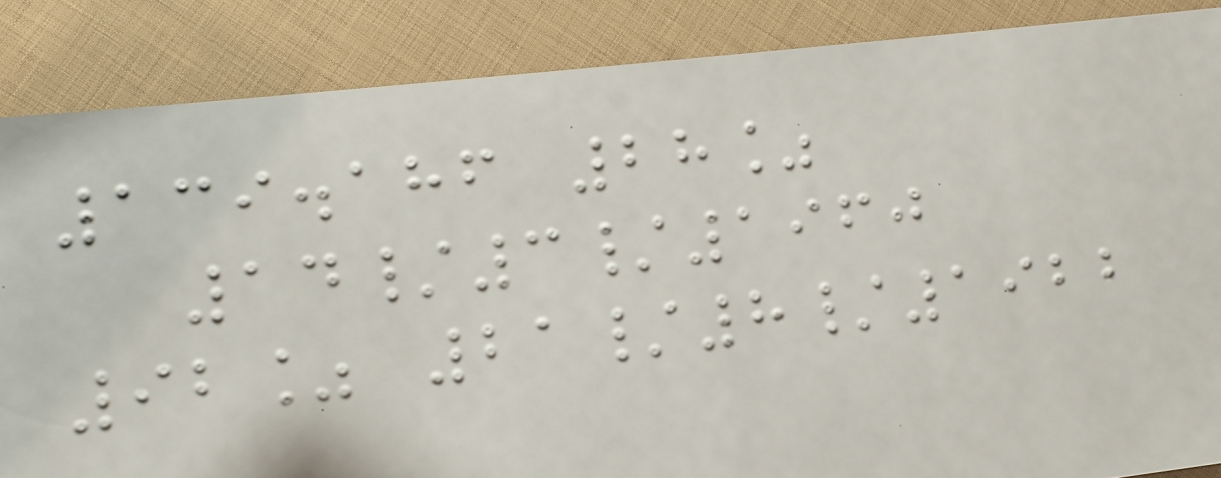139.186 28%
14/3/1960
92% 21/8/1922
